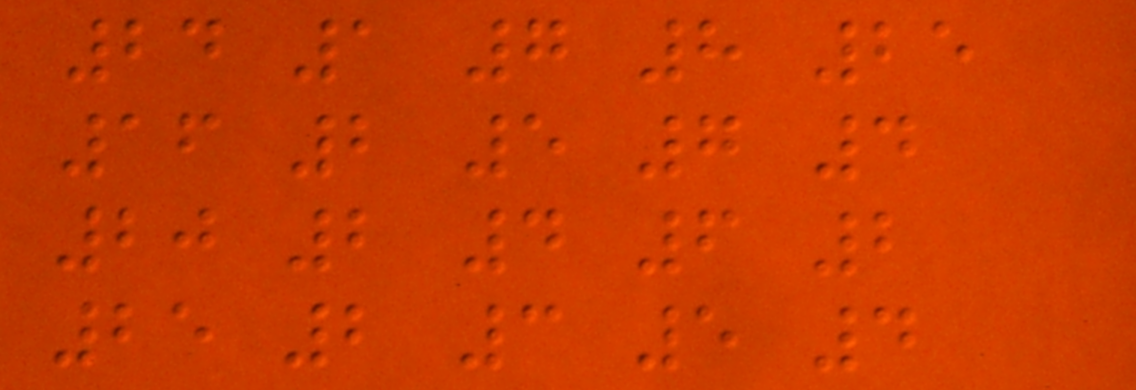24 1 7 8 25
16 2 5 7 4
20 2 4 6 2
25 2 3 5 4
